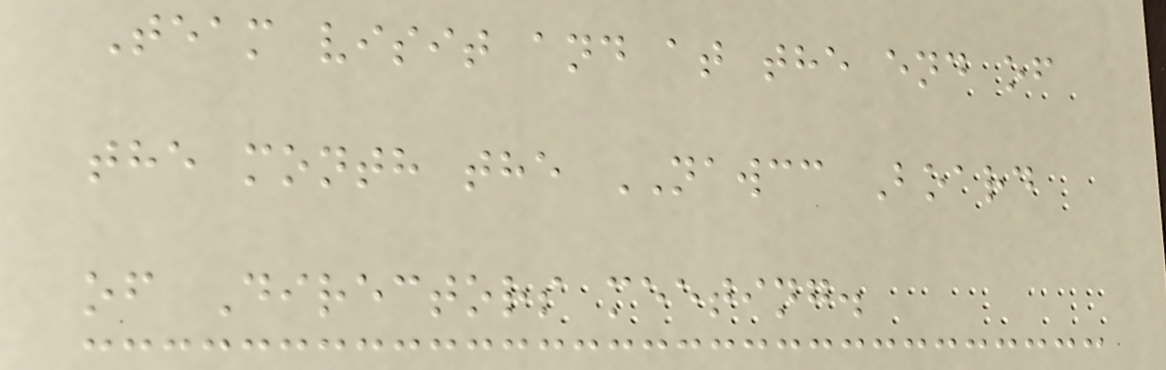Team visit and at the end of
the month the NAWCC Board
of Directors meeting.
